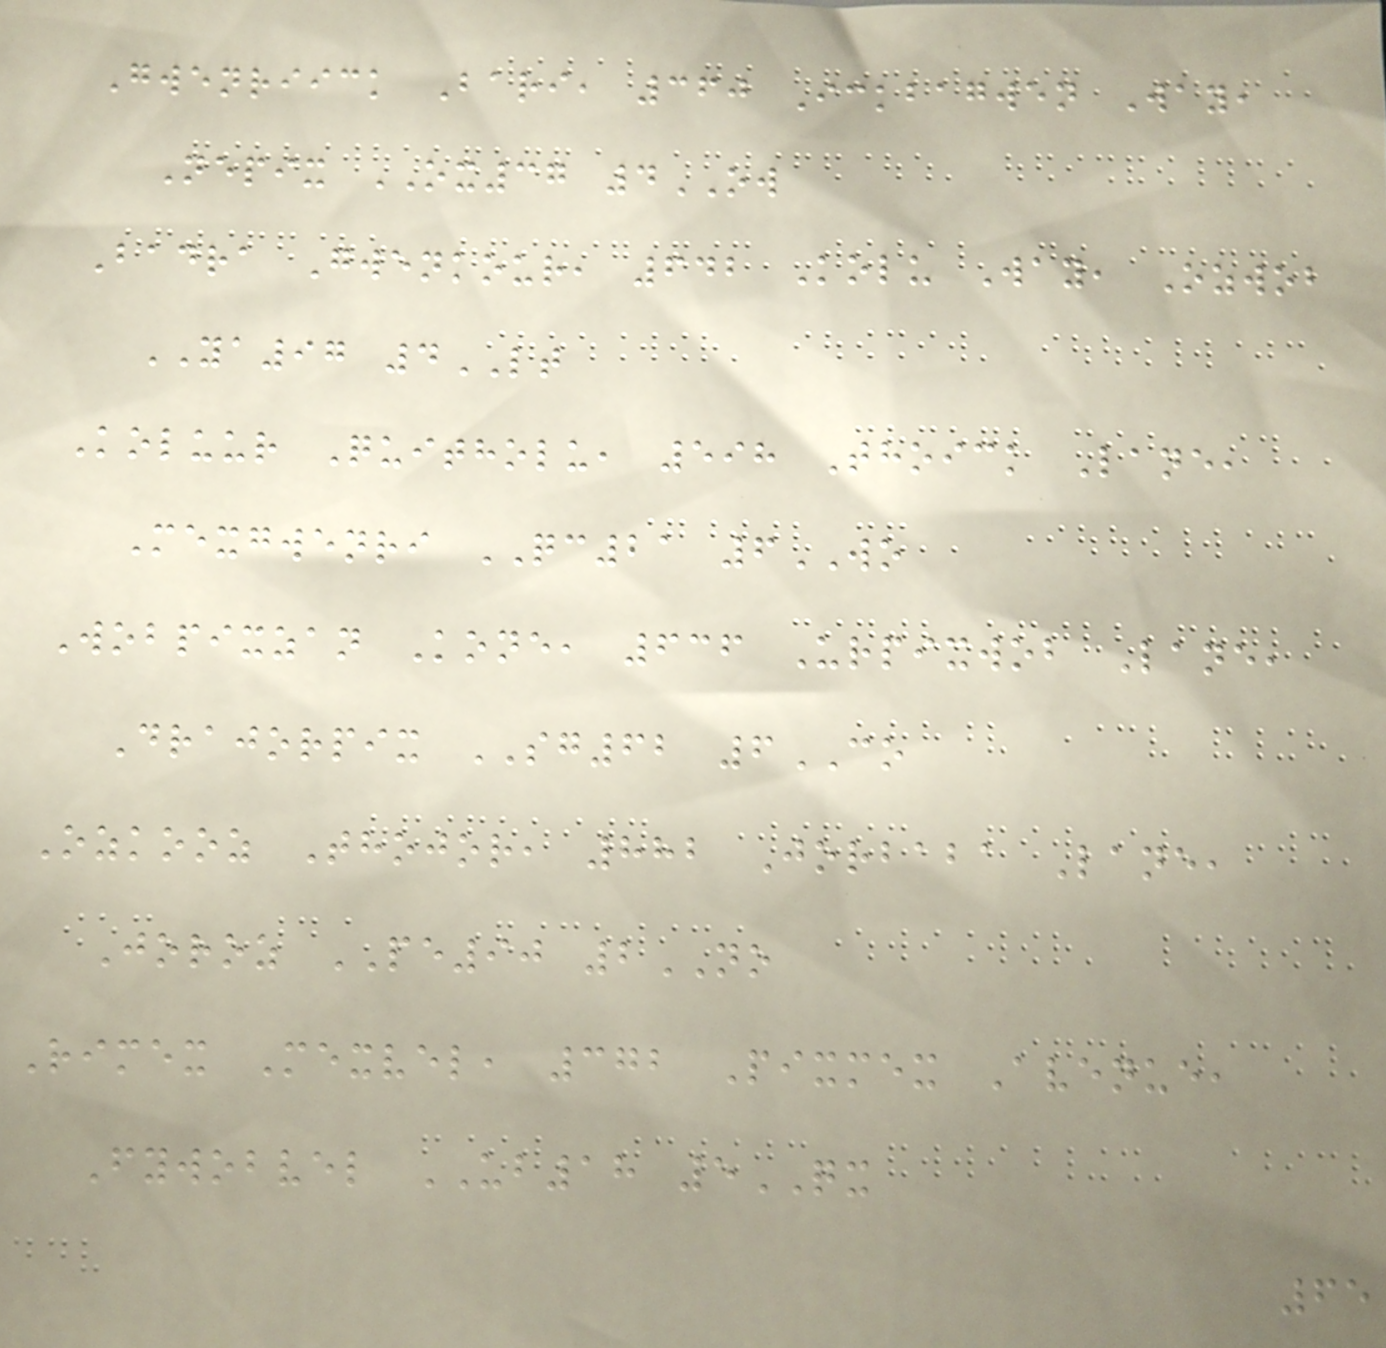Gwenriick Bari, 360 Ickbagwen Way,
Nepix OX37 4OW
Badra Gwenkour, 642 Kolu Way, Ozwob
YA97 4LT
Koluur Quitholu, 598 Thoick Lane,
Mexgwenri QC21 6WO
Wobpixzan Kone, 636 Urpixwob Lane,
Drajorpix SG62 6CO
Ozkooz Thojor, 882 Jorbaba Lane,
Joroz PE90 2NO
Rimex Mexvel, 372 Pixmex Avenue,
Fywobvel UB18 5QX
65
